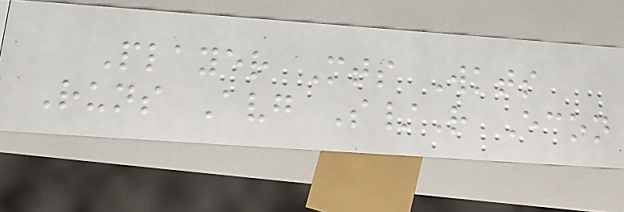Player Mts Wkts
Runs Avg S/R Econ
